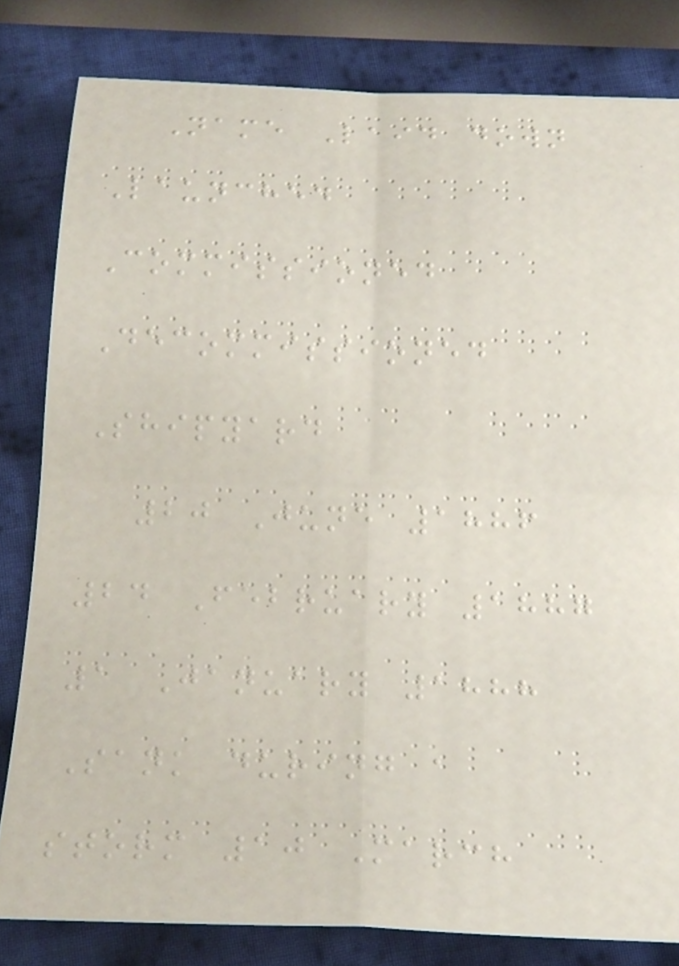Name Laid down
Launched
Commissioned
Decommissioned
Shipyard
20 June 1886
24 February 1887
1 January 1888
Sank during a
storm 10 March
